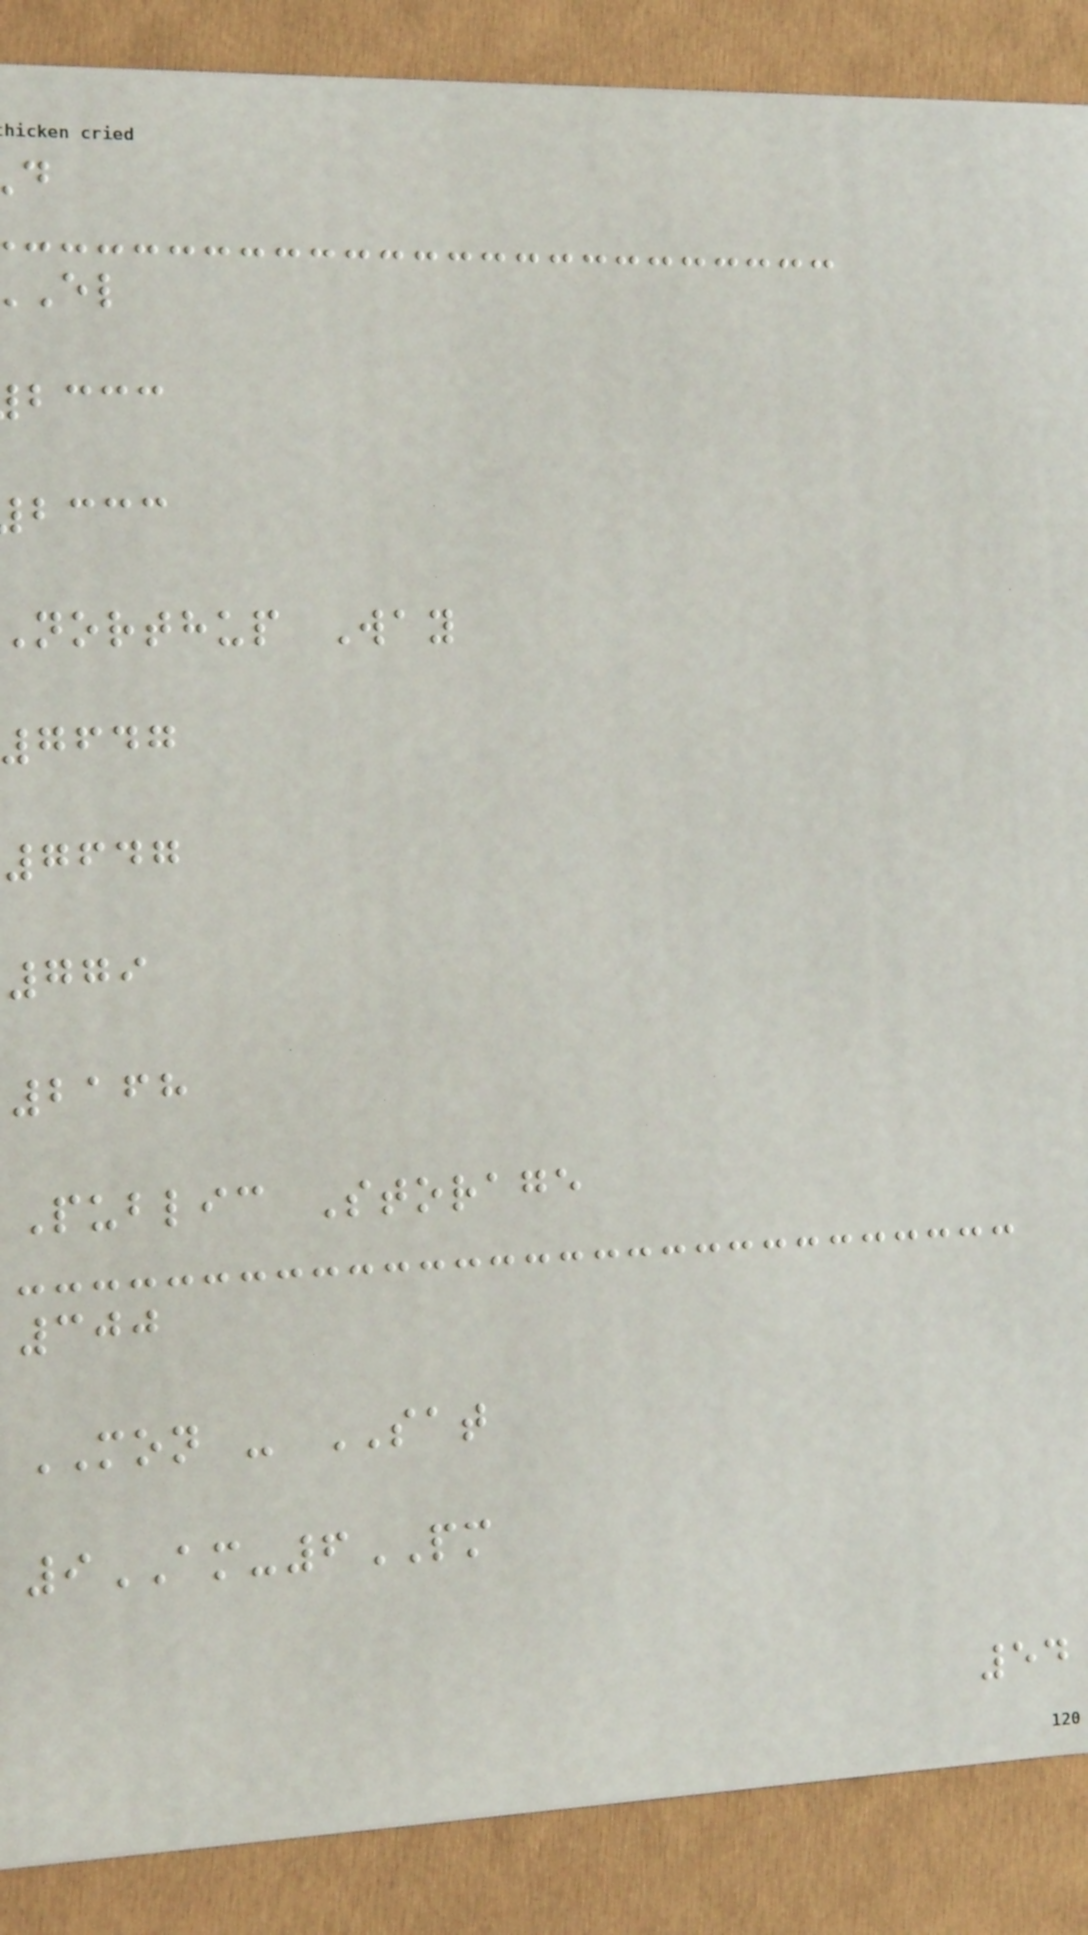bccc
bccc
northup Way
7647
7647
779
2168
Public Storage
300
MON - SAT
9AM-6PM
54
